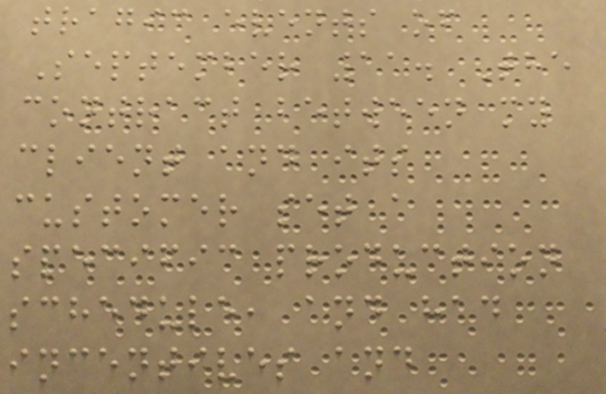tragic events of
September 11. The
contract between my
client and its
customer set a
specific production
schedule, and had
incentives and
